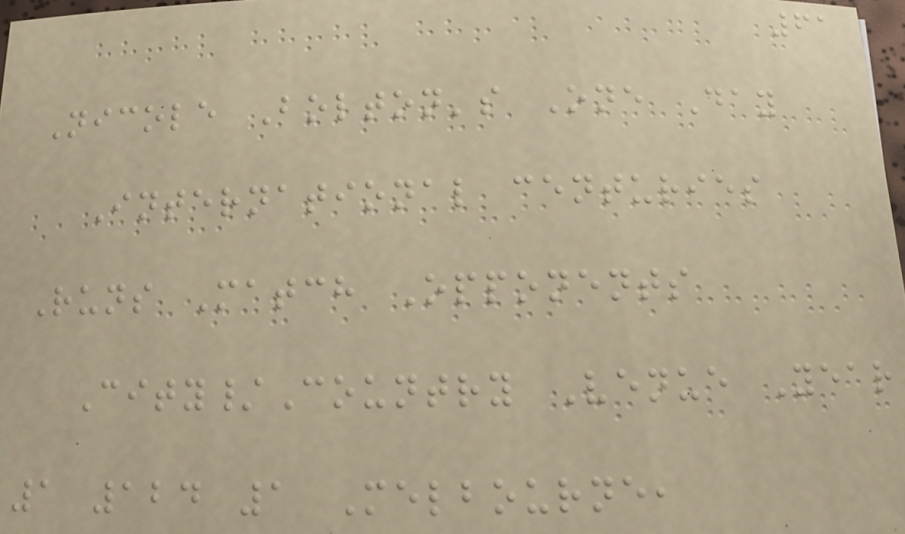61
Nicole Bolton's One Day
International centuries
Runs Match Opponents
City/Country Venue Year
1 124 1 Melbourne,
